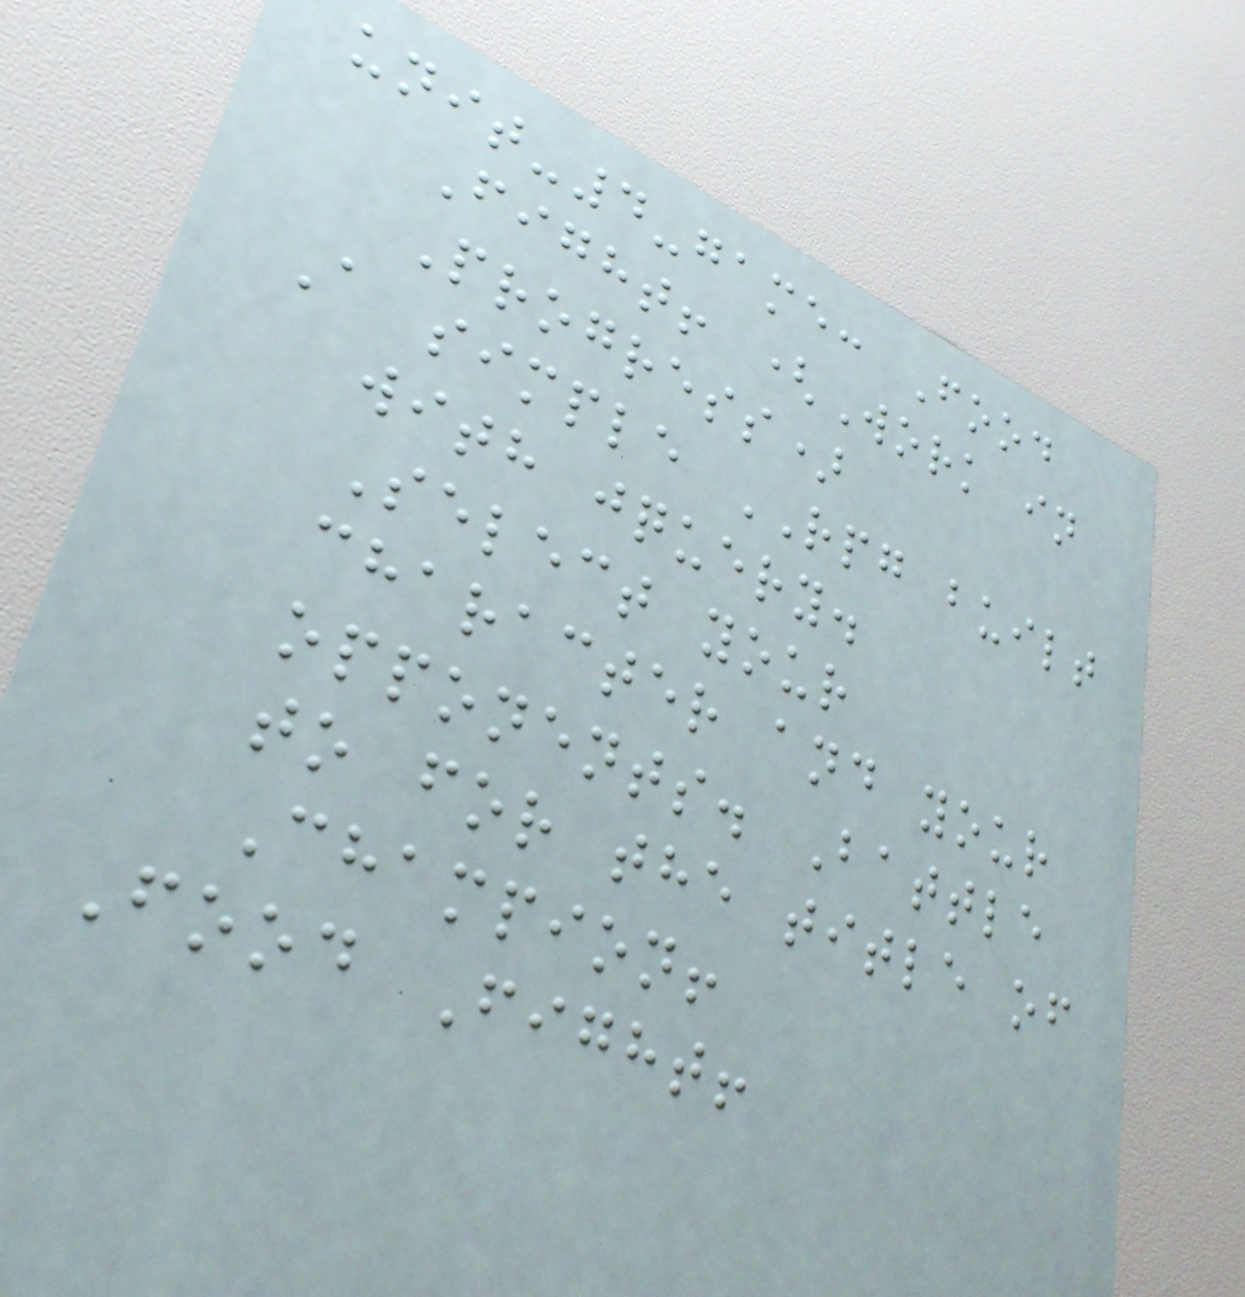unit-4-game: Food
Fight! (Work in
Progress)
A simple RPG built
with jquery.
Select your
character and your
opponents. Battle
to for the title of
Champion!
Food Fight!
